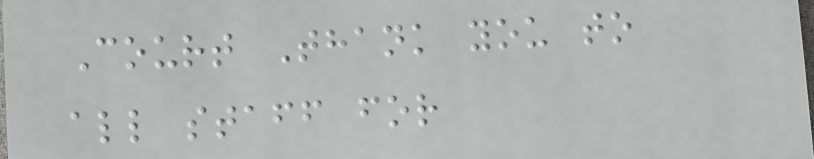Court Thank you to
all staff for
